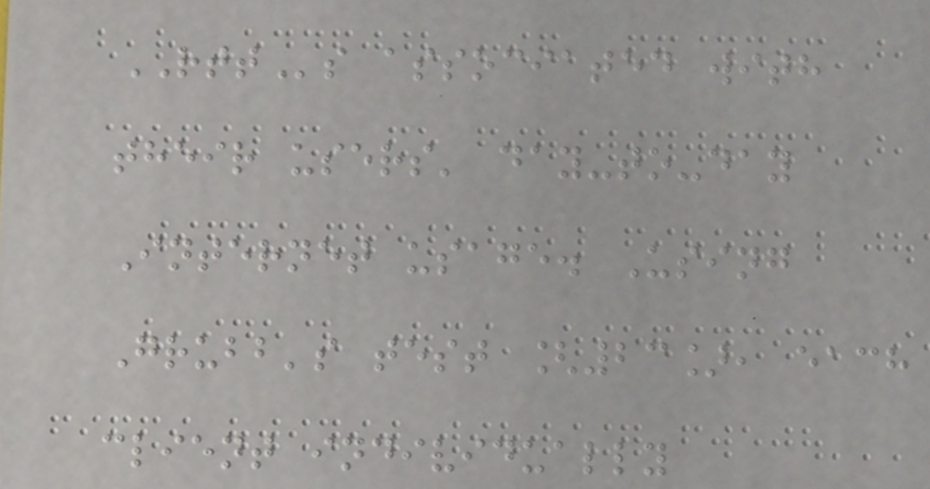RTTs associated with
their users' day-to-day
Internet usage. Using
Grubb's test [23], each
client individually
